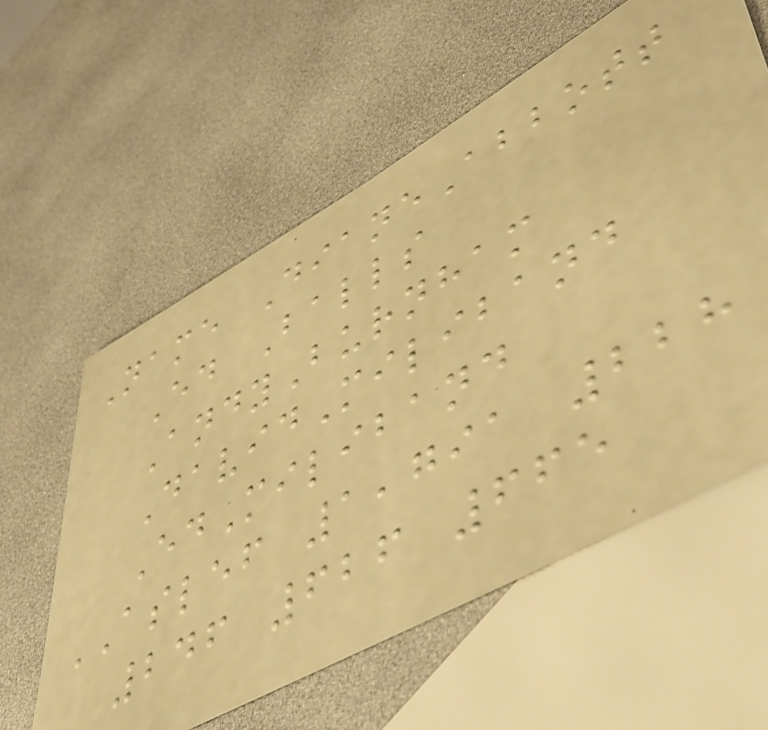Name DianeAbbott
Ed Balls
AndyBurnham
DavidMiliband
EdMiliband
ASLEF 1,791 228
246 626 665
